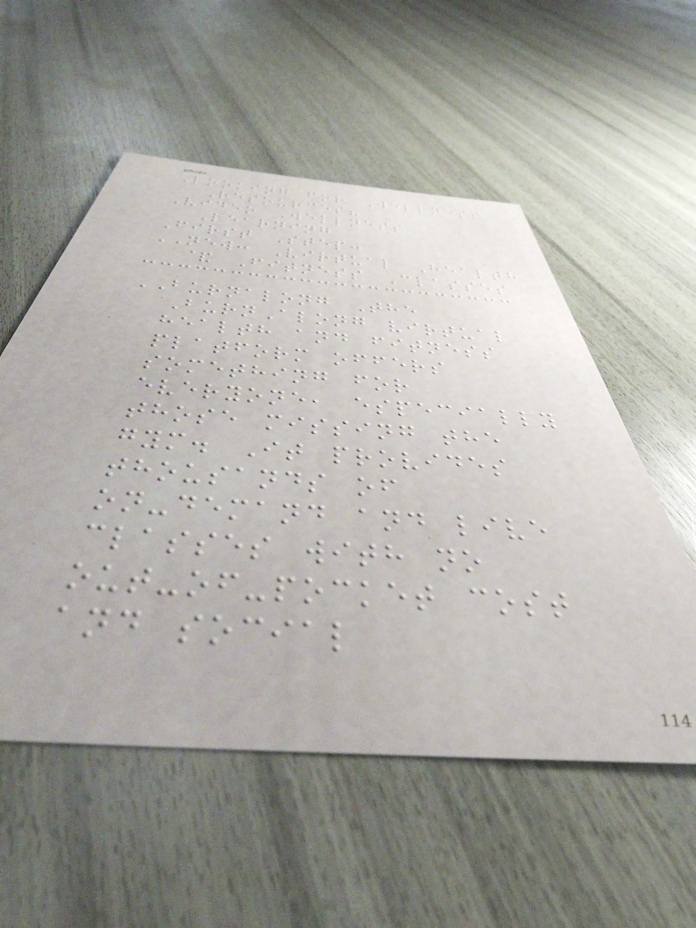Looking for Wellness
Resources?
Video Wellness
Learning
First Step:
NEW: Virtual Health
& Fitness Classes
BURNALONG The
BurnAlong virtual
health and fitness
platform offers
something for
everyone, especially
those missing the
gym. It provides
thousands of
on-demand and live
classes with no
out-of-pocket cost
and social
